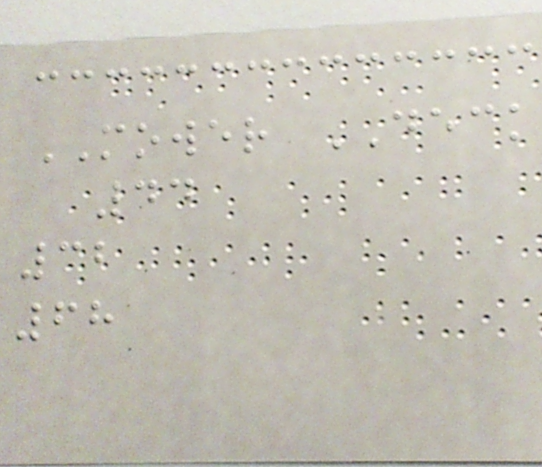MOWER DECK
44
32
68
